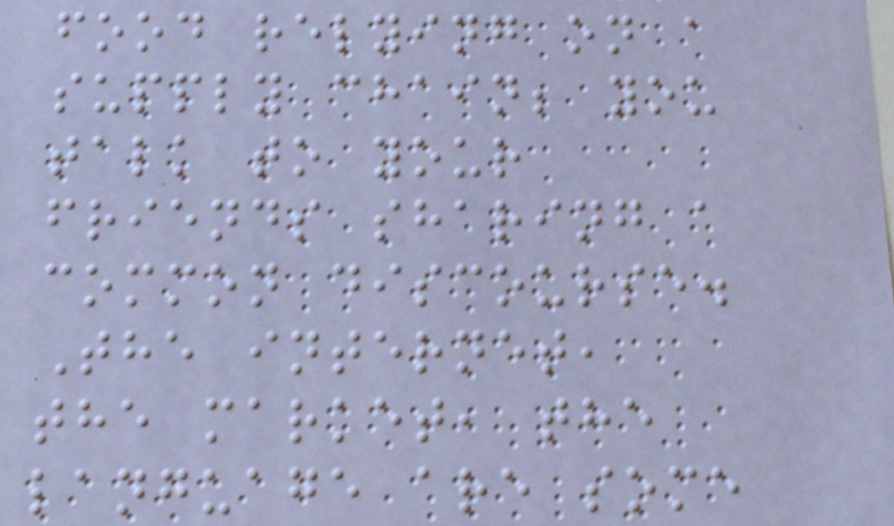food relying on a
supply chain; you
talk to your
friends sharing a
common discourse.
The internet,
the market, the
language are some
